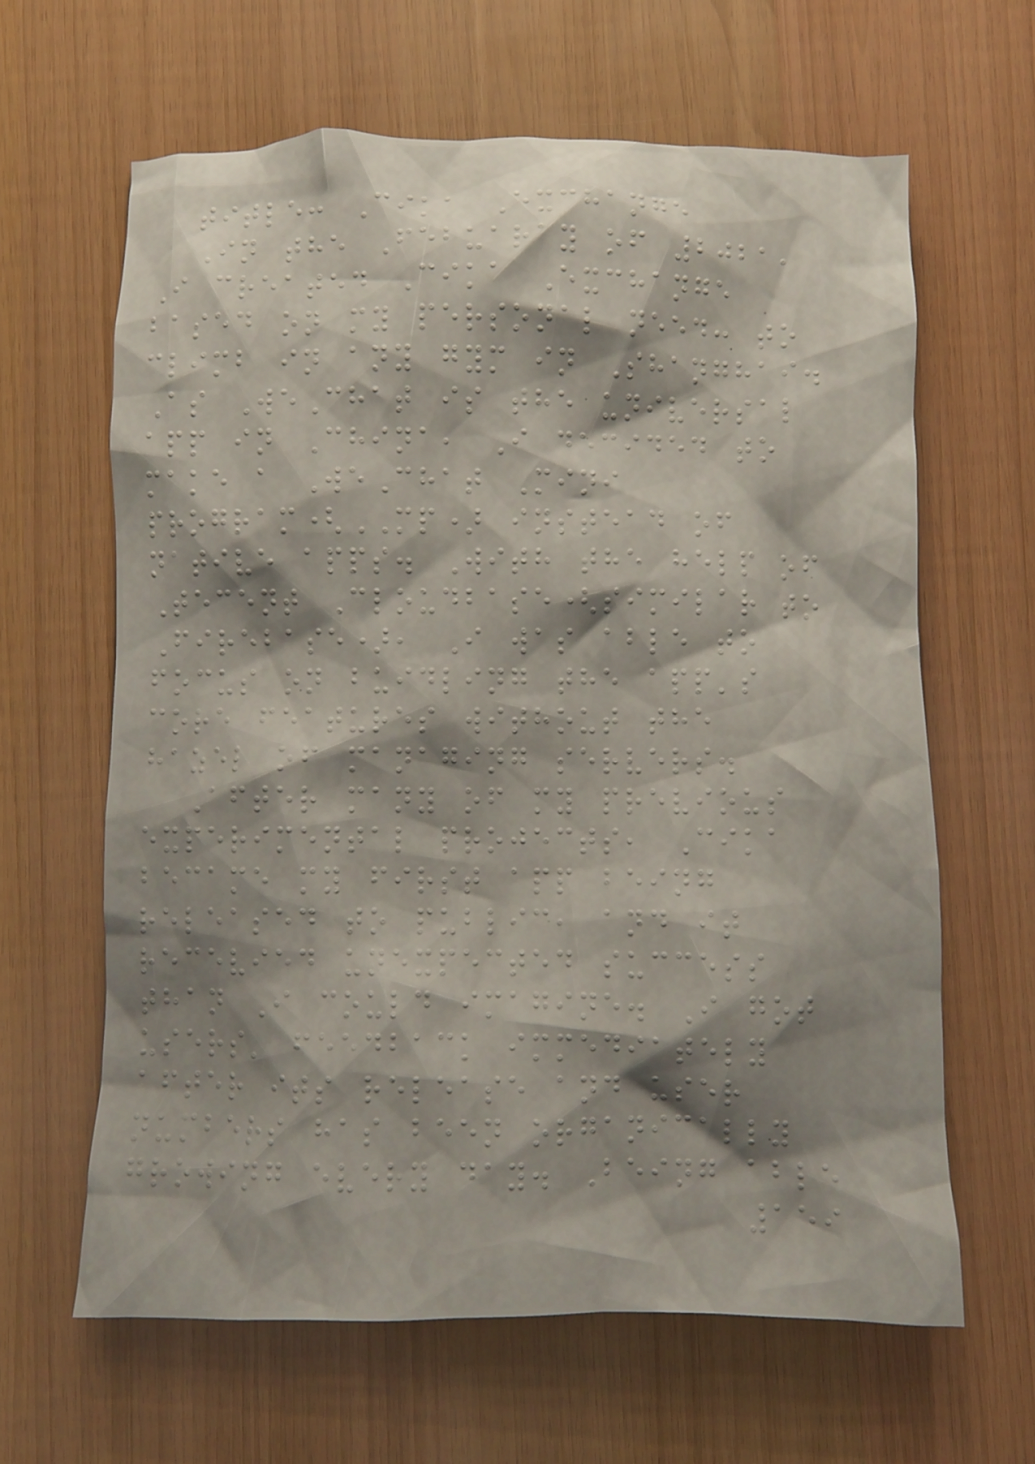title: Cika Exchange
In the Febuaray of 2021,
I created Cika Exchange
based on my personal need: to
climb in any gym in Shanghai.
As WeChat is the universal
app in China, I decided to
make a WeChat Mini
program(MP) instead of
native apps. With the help of
Tecent Cloudbase(similar to
Firebase), I was able to
focus on buidling the app's
core features without the
hazel of managing servers.
After many of my previous
experimental projects, Cika
became my first app being
released to public, and it
recevied unexpected success
than I could imagine. I got
users' feedback immediately
after its release and user
numbers has been organically
growing every day. Being able
159
